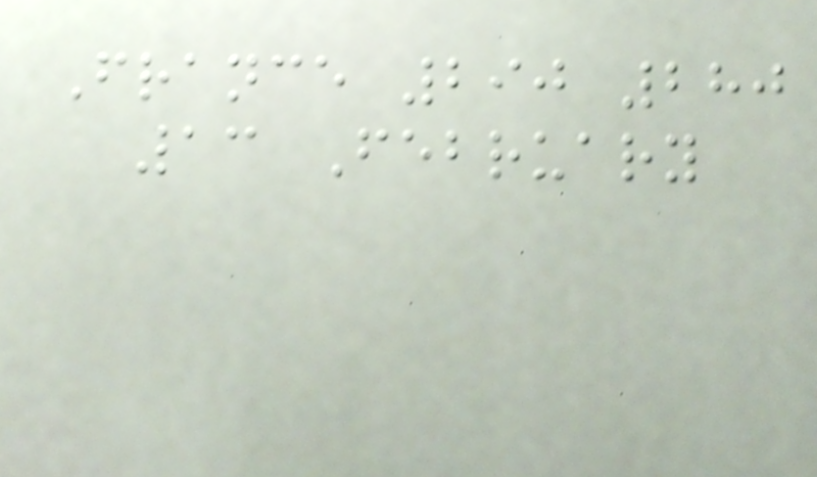France 290 280
13 February
